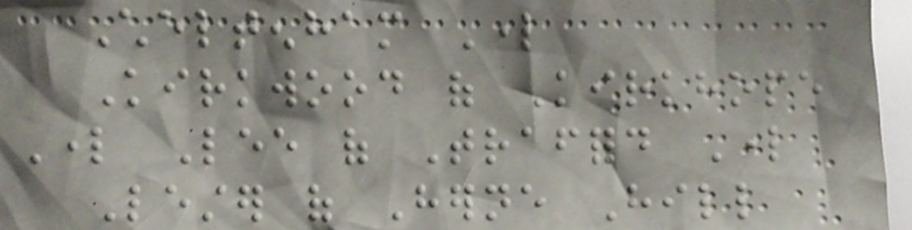Cheltenham Lord
Kirkwood of Kirkhope
Lord Lee of Trafford Lord
Lester of Herne Hill
